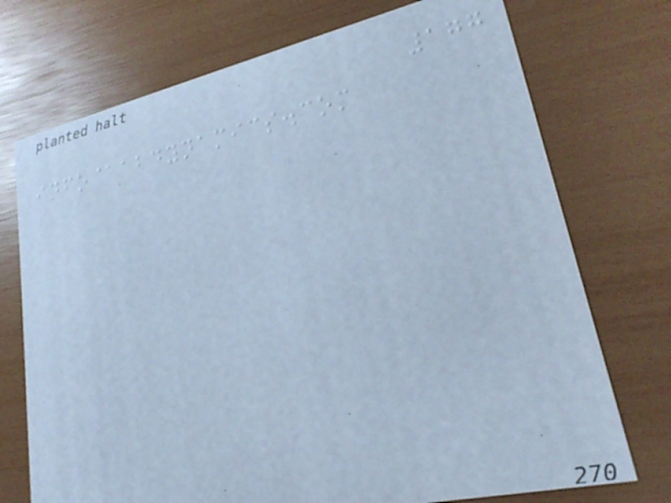177
info@abdynamics.com
